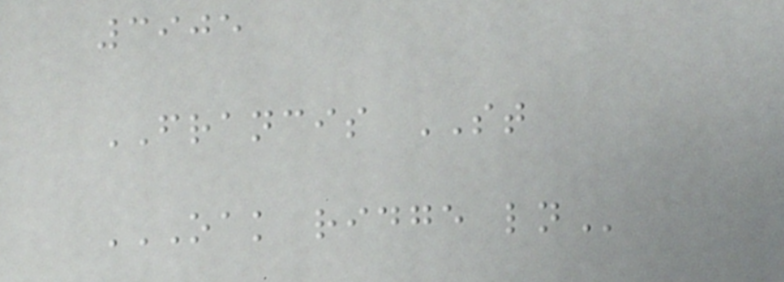3905
FRANCIS ST
OAK RIDGE LN
